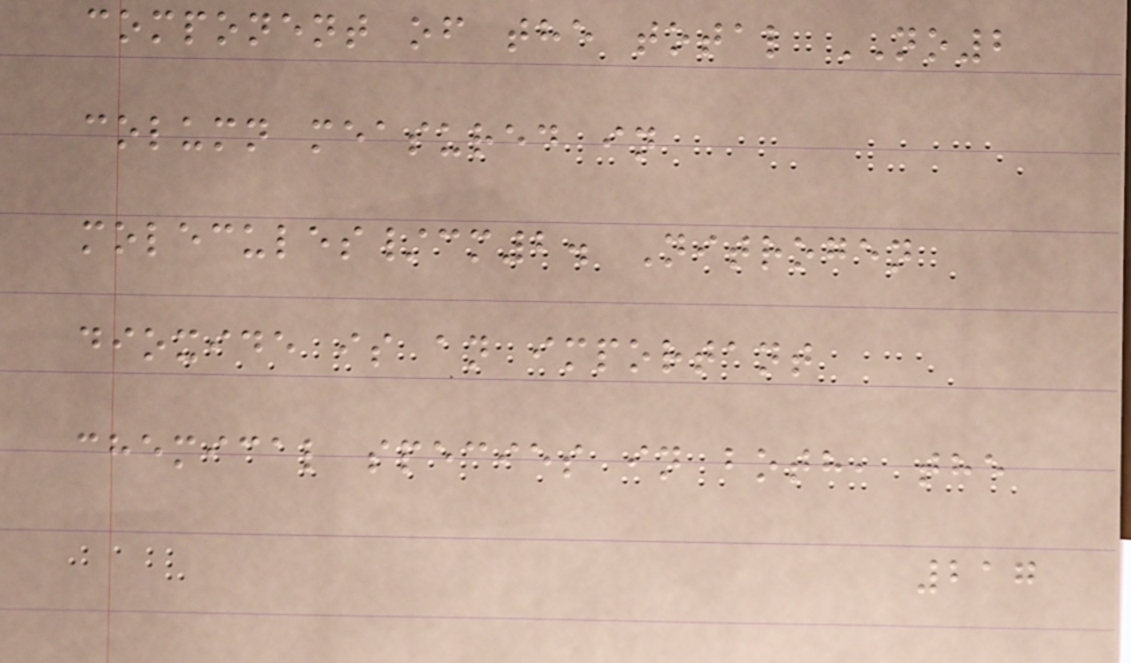component of the total NO2
column measured in
molecules/cm2. Nitrogen
dioxide is an important
chemical species in both, the
217
